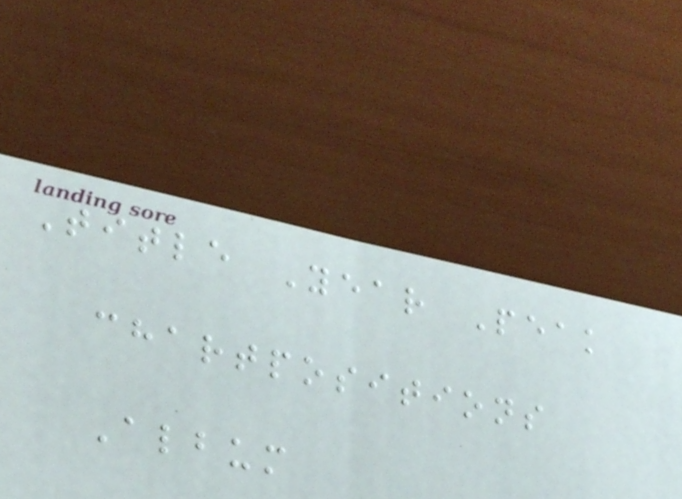Title Year Peak
chartpositions
Album
